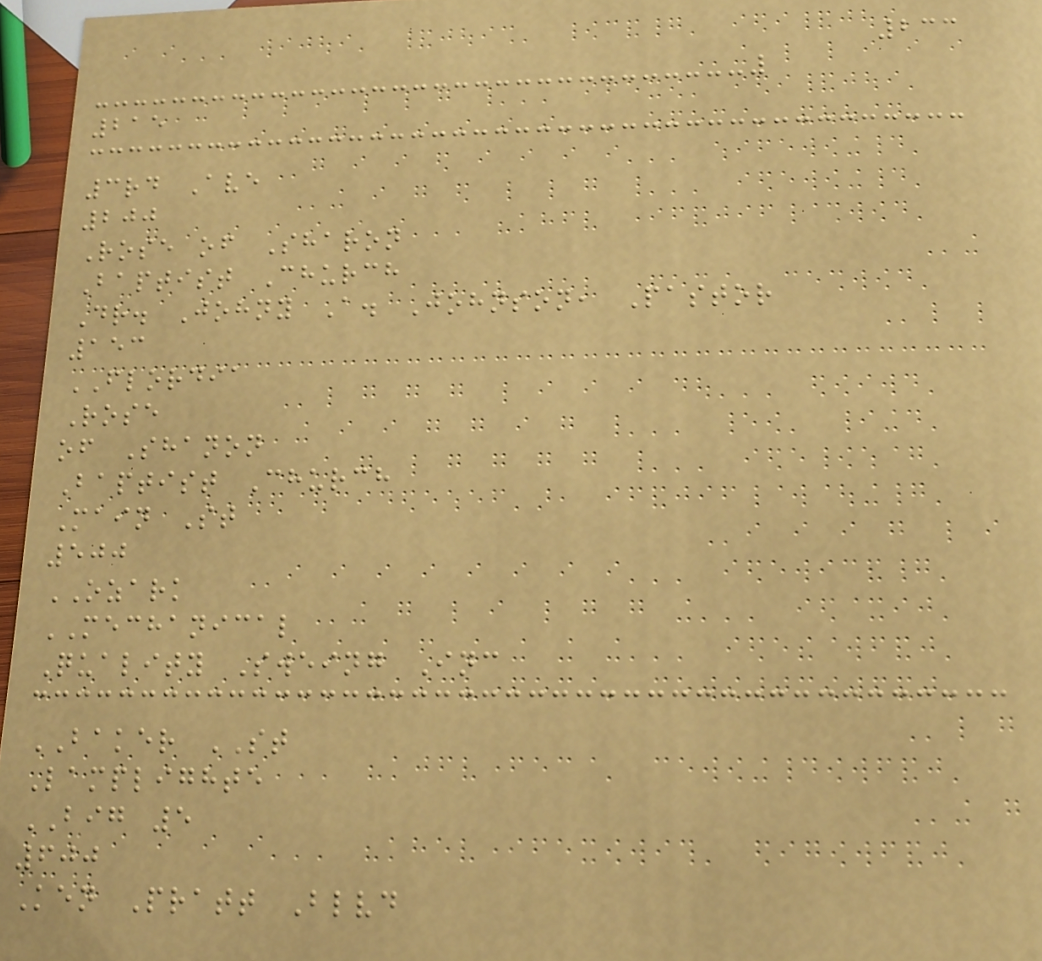233
215
3rd Ave
200
Rose of Sharon
Baptist Church
Dr. Johny A. Johnson, Pastor
153
FLORDIA
Rose
of Shanon
Baptist Church
Main St
500
OZARK
MECHANICAL
Quality Sweing Inc
BAKER ST
Lamplighte
BIG 5
600
Ken Pratt Blvd
